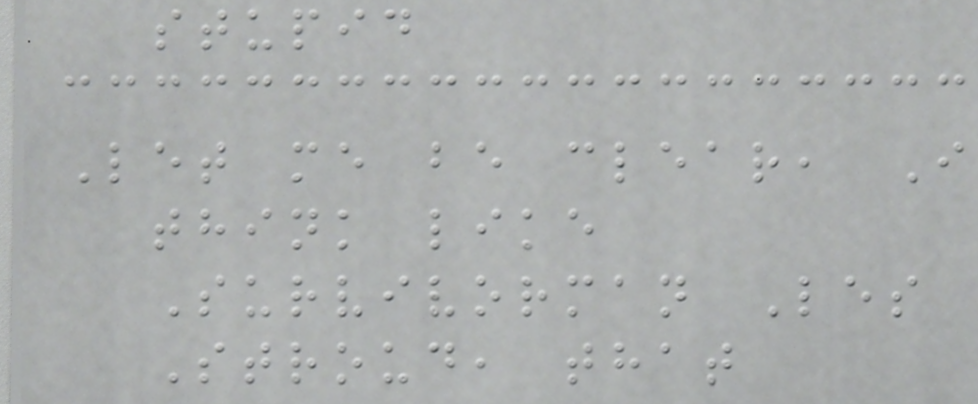stupid
Let me be clear, I
think like
Survivorman Les
Stroud, that
